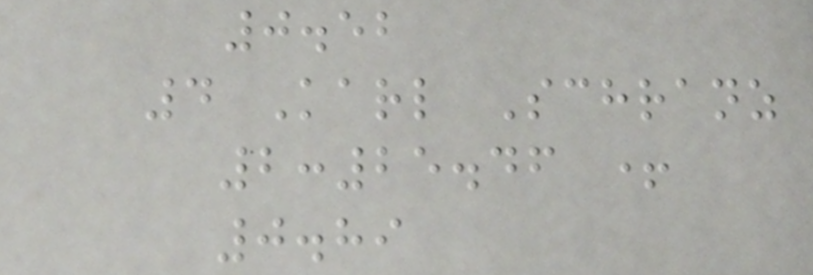0.52
4 Karl Schranz
2:25.46 +
0.89
